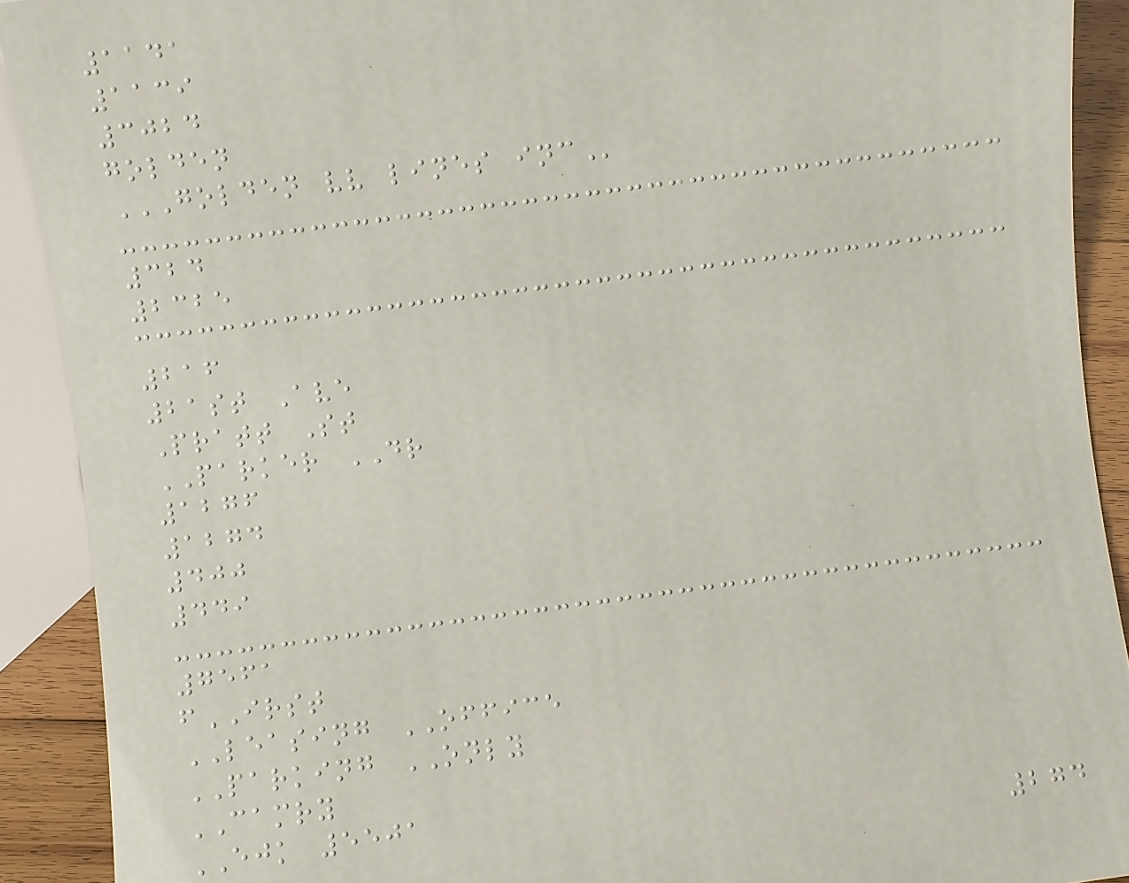1141
1139
3024
golden
GOLDEN VV LINES INC
324
2325
216
21st Ave
Pratt St
PARKER DR
1276
1274
400
449
7561
fIRST
LEASING OFFICE
PARKING ONLY
CAMRY
EJK 5501
274
